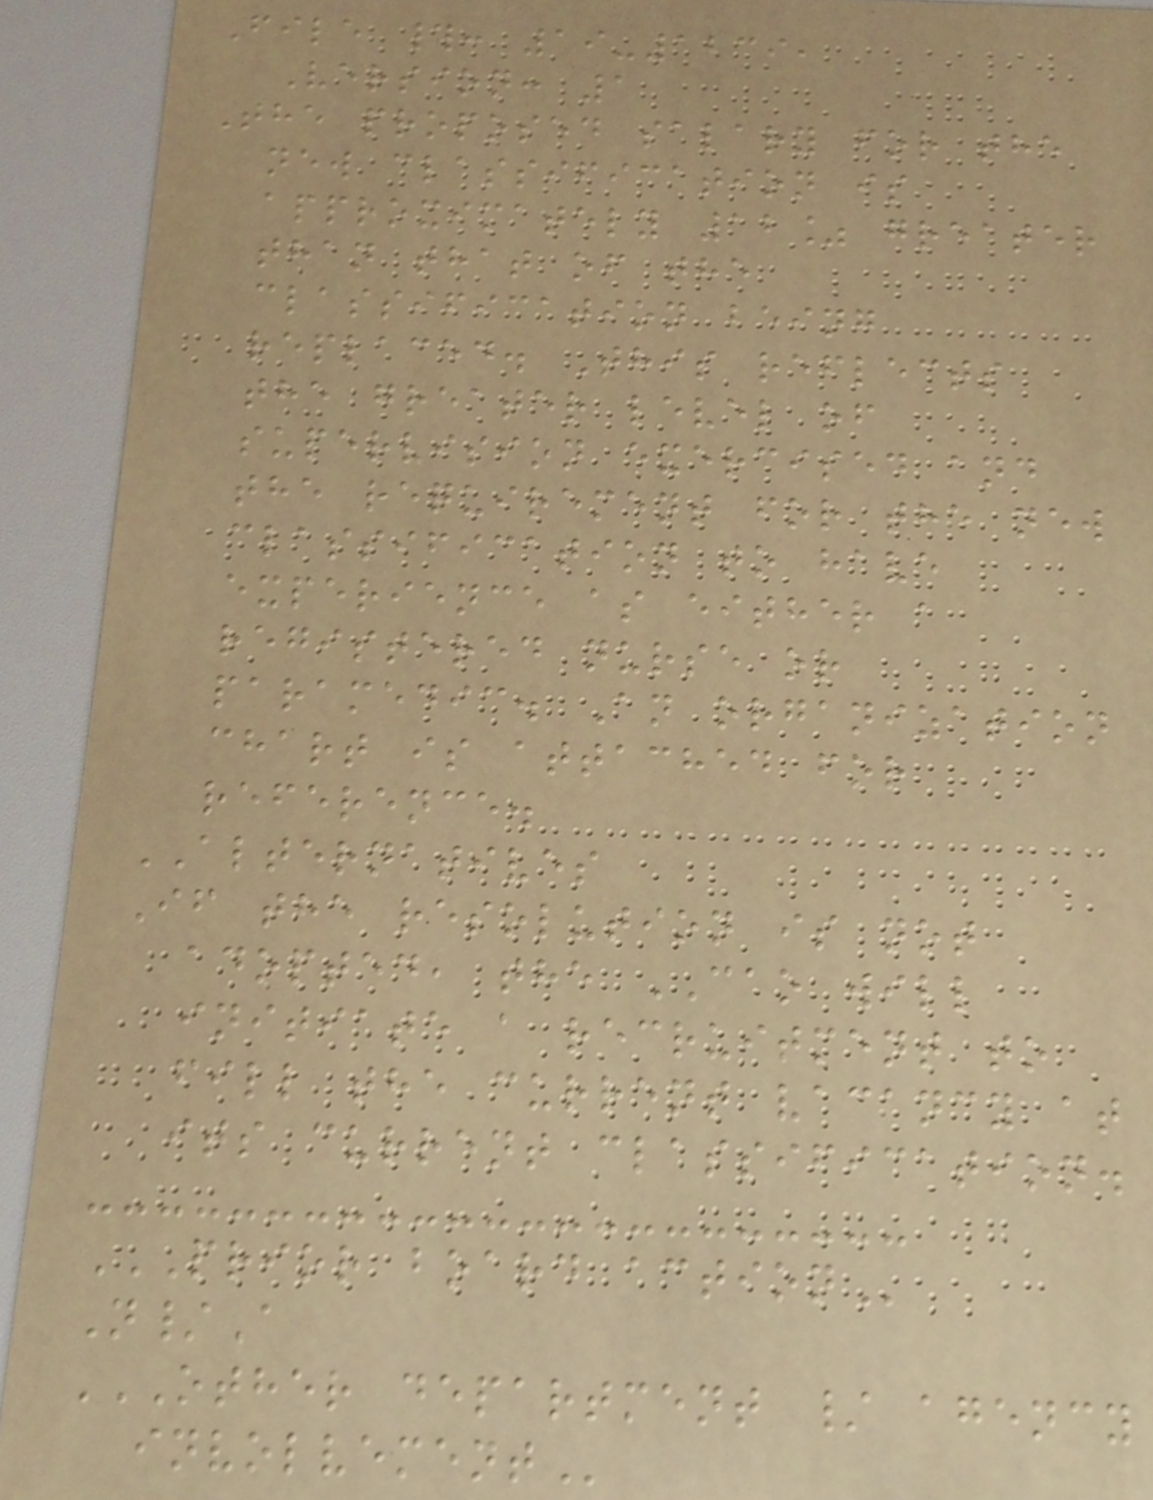File #: 19-1239,
Version: 1
The proposed salary for the
new classification is
approximately 12% greater
than that of the
classification being
replaced. This reflects
the greater level of
supervision exercised and
the requirement for the new
classification to have
experience as either a
registered nurse or
paramedic. An organization
chart is attached for
reference.
ALTERNATIVES
If the resolution is not
adopted, the CAO will
initiate a recruitment to
fill the current vacancy at
its current classification.
PRIOR BOARD ACTION
N/A
OTHER DEPARTMENT / AGENCY
INVOLVEMENT
